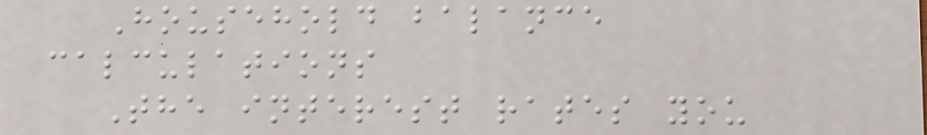Household balance
calculations
The interest rates you
